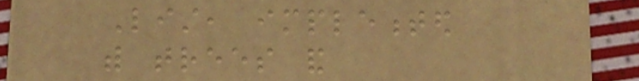List, implemented
with trees and
